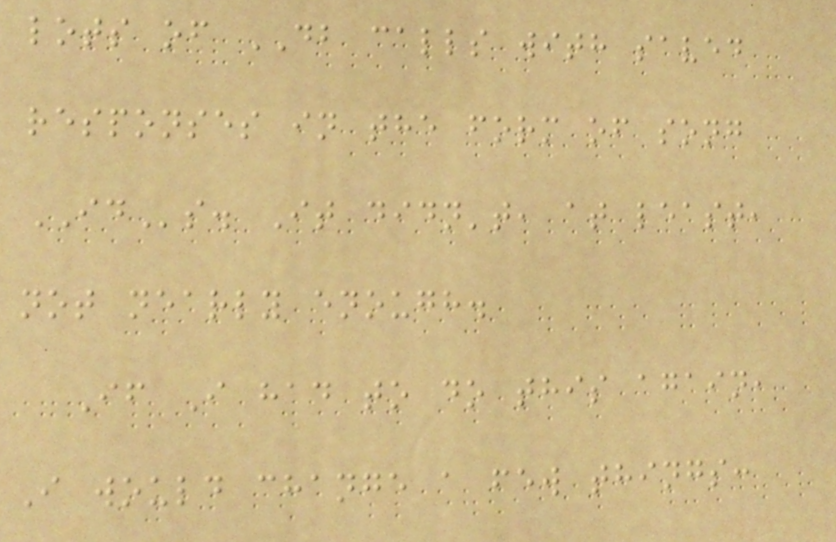lots of DB calls with saved
responses in the form of song
IDs. It didn't, at least,
not nearly enough.
If I had to do this again,
I would change a few things:
